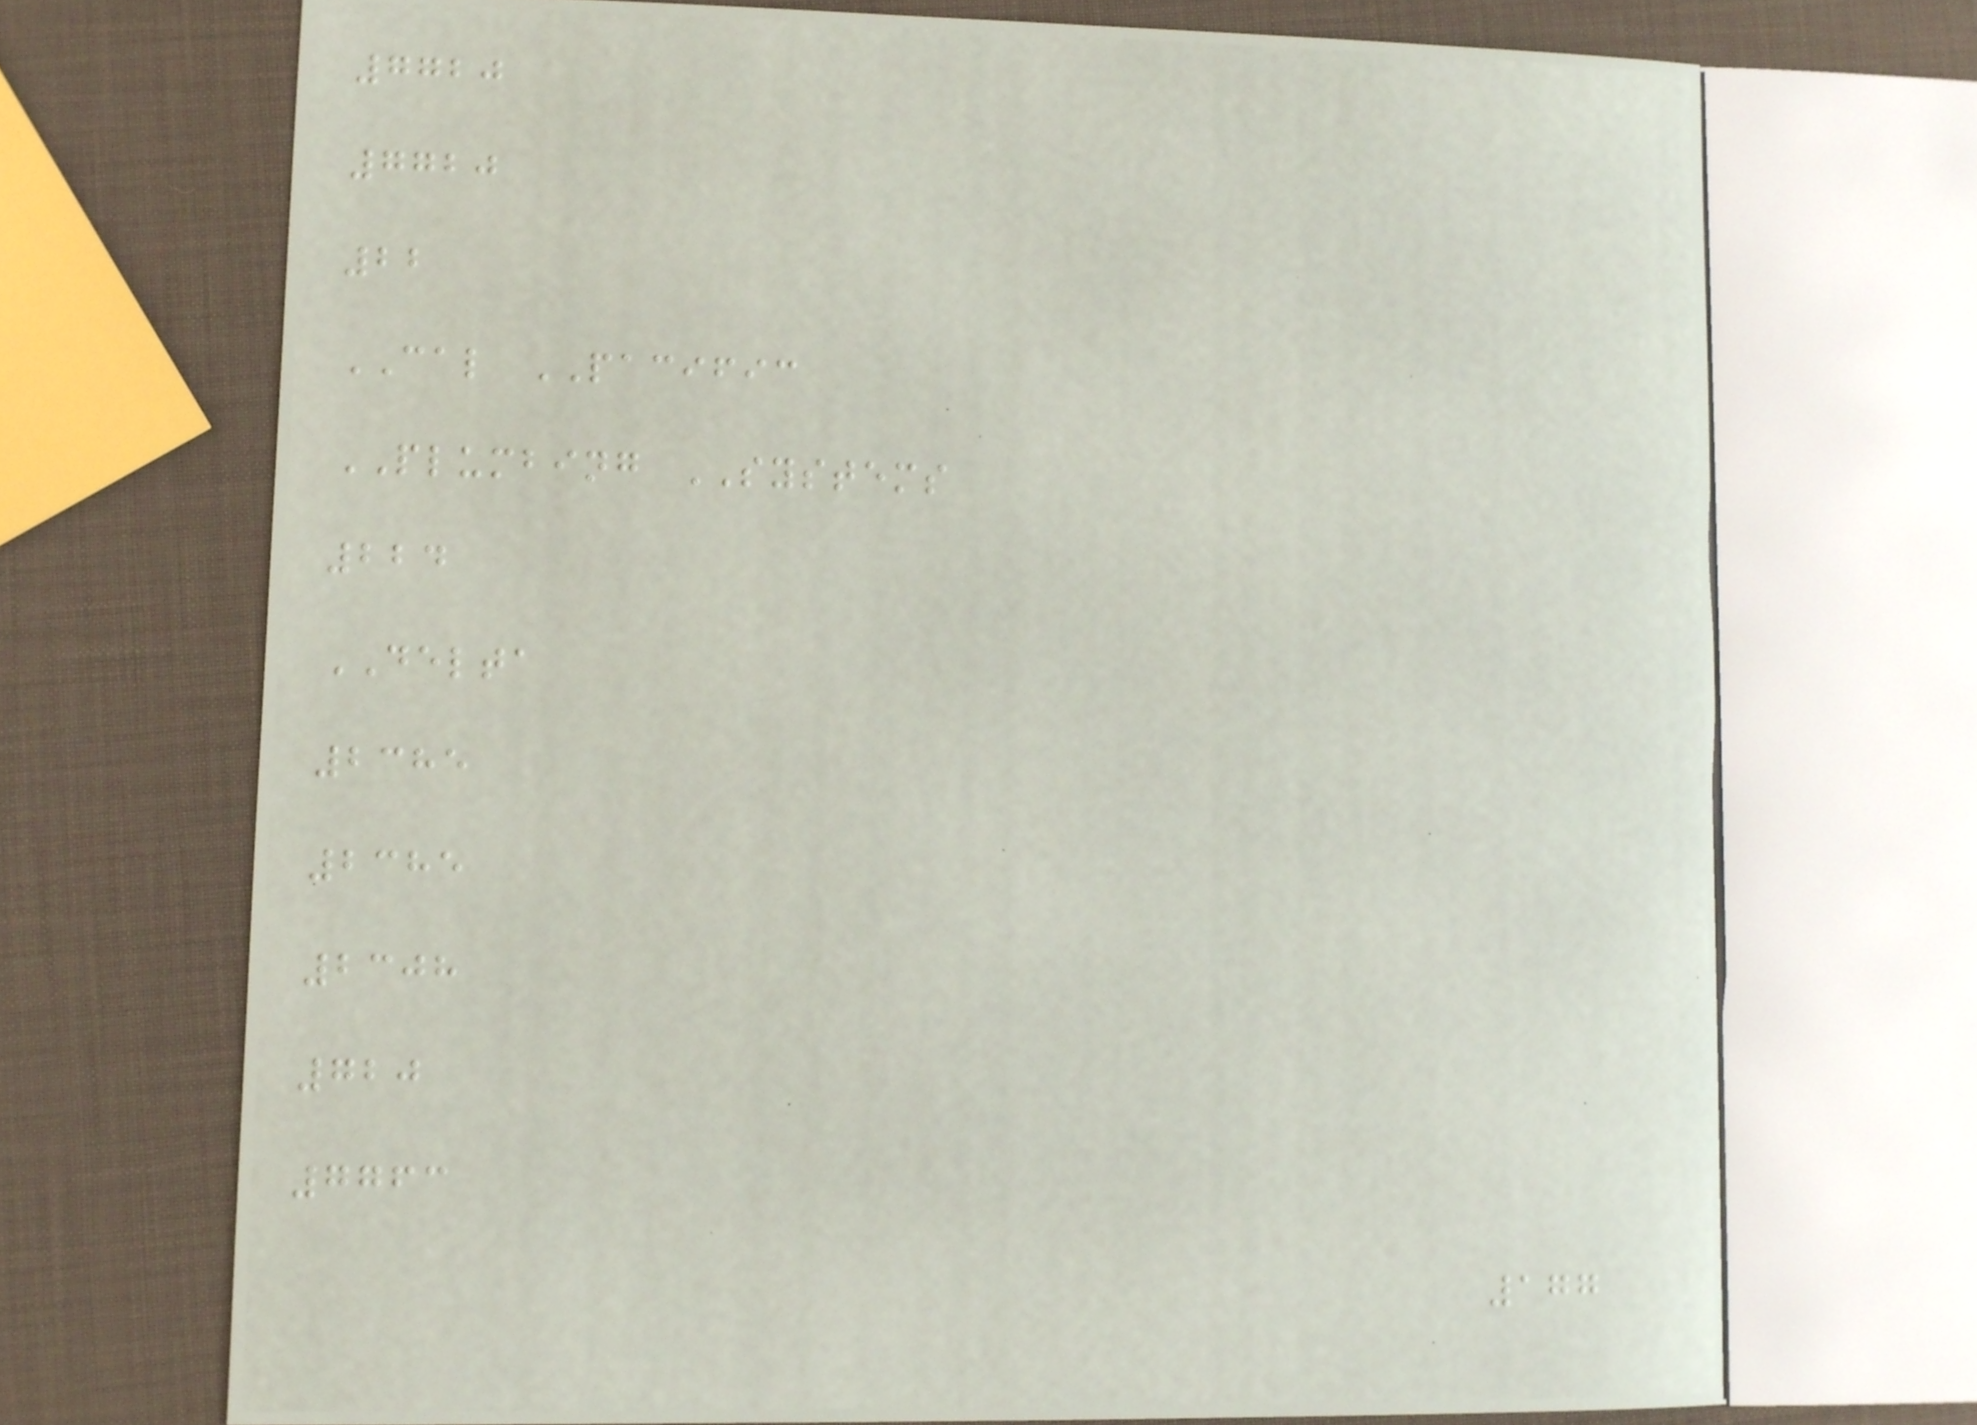7720
7720
22
CAL PACIFIC
PLUMBING SYSTEMS
224
DELTA
2385
2385
2308
720
7763
177
